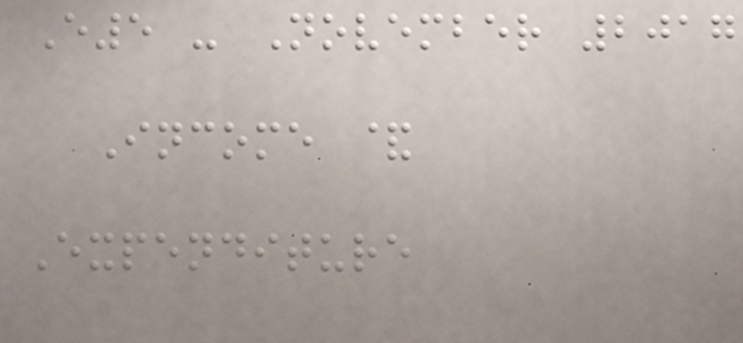E5 - November 2017
Income &
Expenditure
